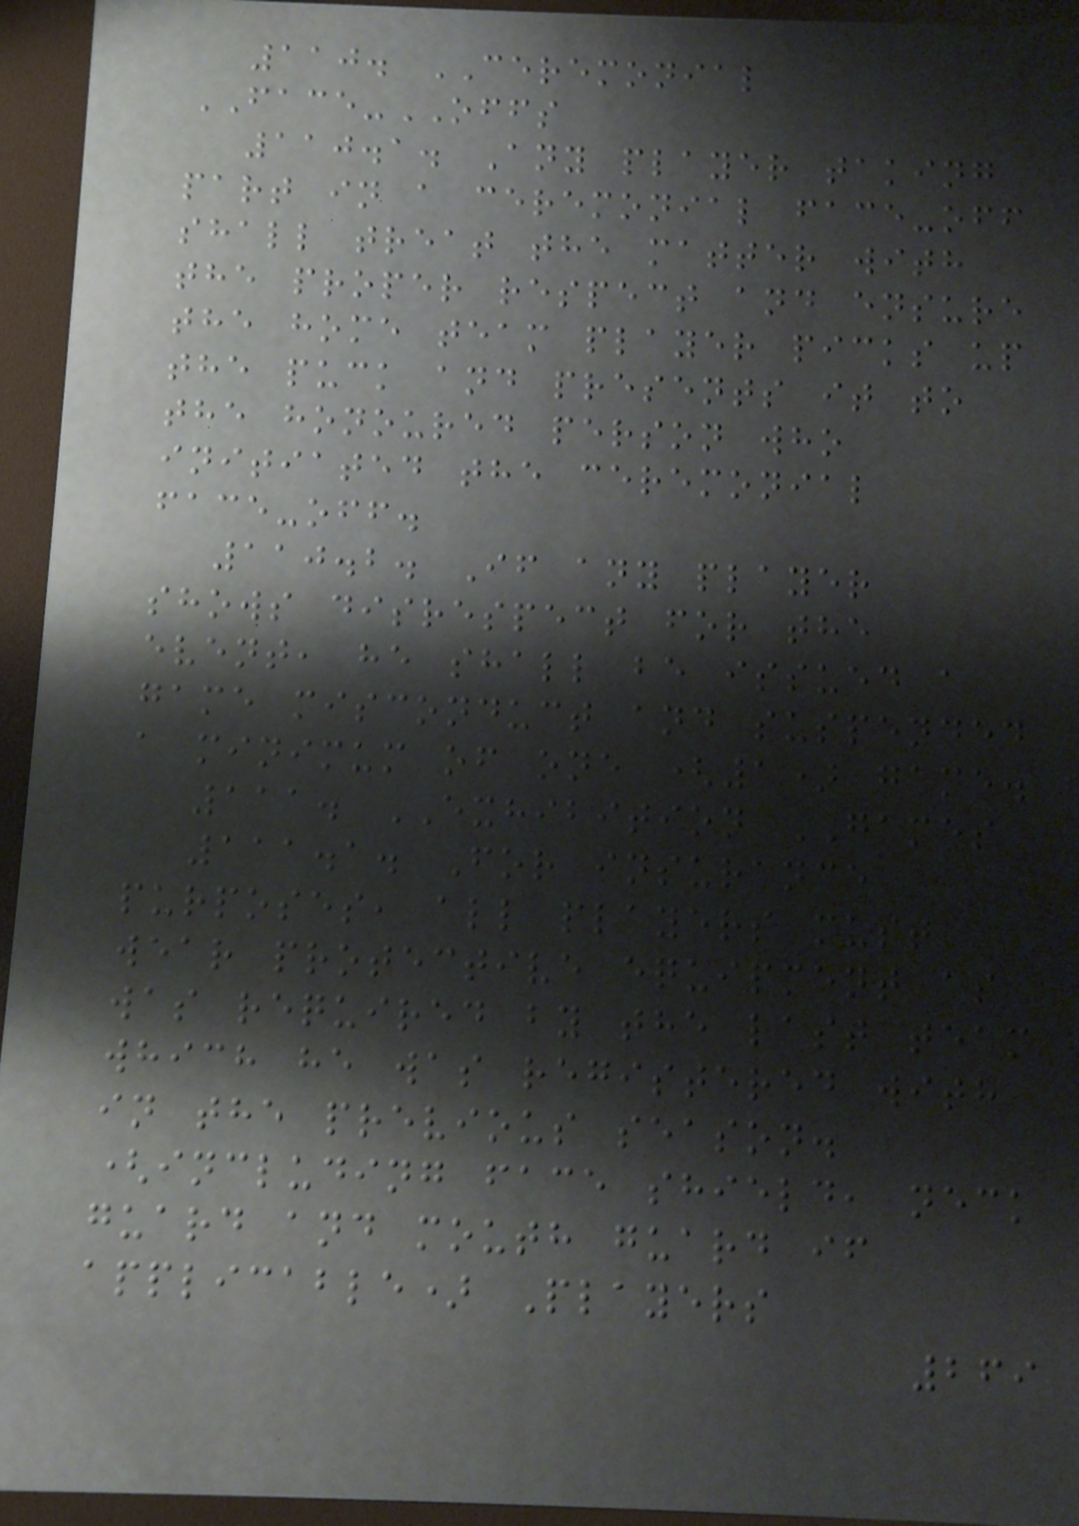110. CEREMONIAL
FACE-OFFS
110.1. Any player taking
part in a ceremonial face-off
shall treat the matter with
the proper respect and ensure
the home team player picks up
the puck and presents it to
the honoured person who
initiated the ceremonial
face-off.
110.2. If any player
shows disrespect for the
event, he shall be issued a
game misconduct and suspended
a minimum of one (1) game.
111. EXHIBITION GAMES
111.1. For insurance
purposes, all players must
wear protective equipment as
was required by the last team
which he was registered with
in the previous season.
(including face shield, neck
guard and mouth guard if
applicable) Players
269
